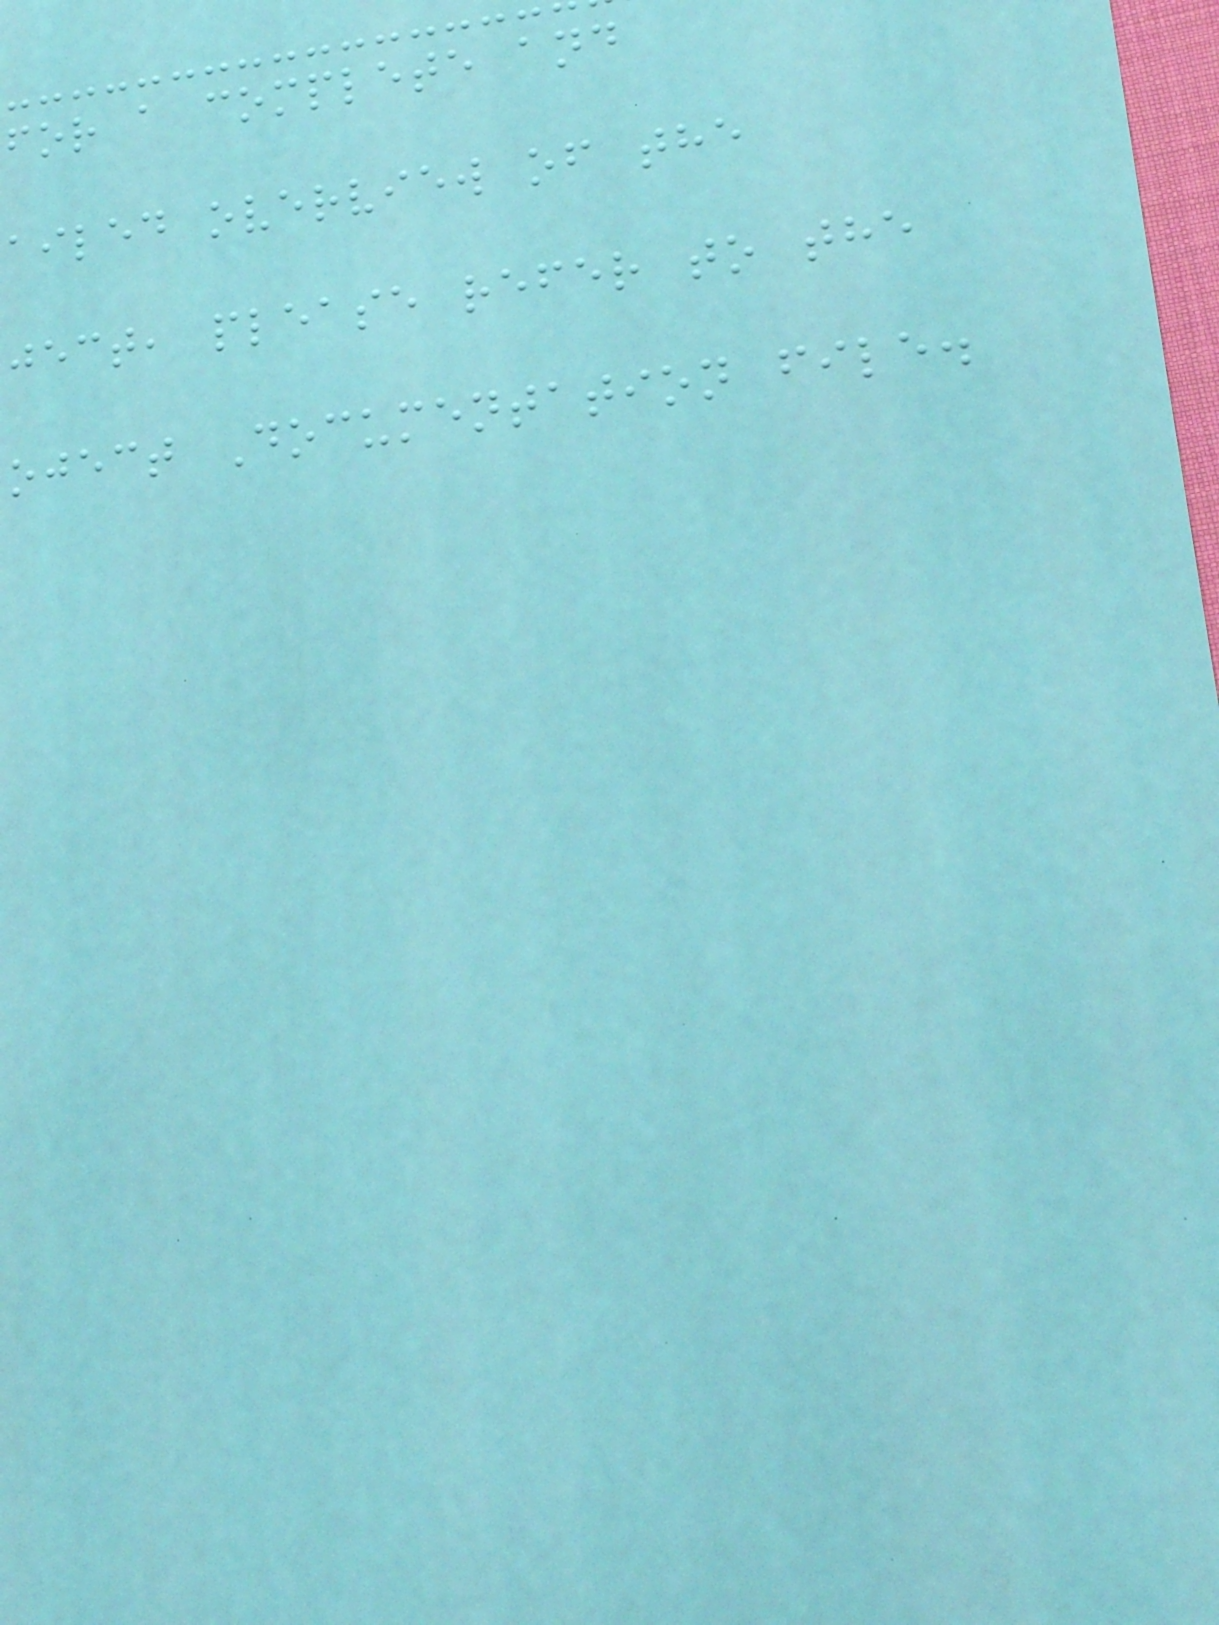for a complete and
ailed overview of the
ject, please refer to the
oject Documentation file.
